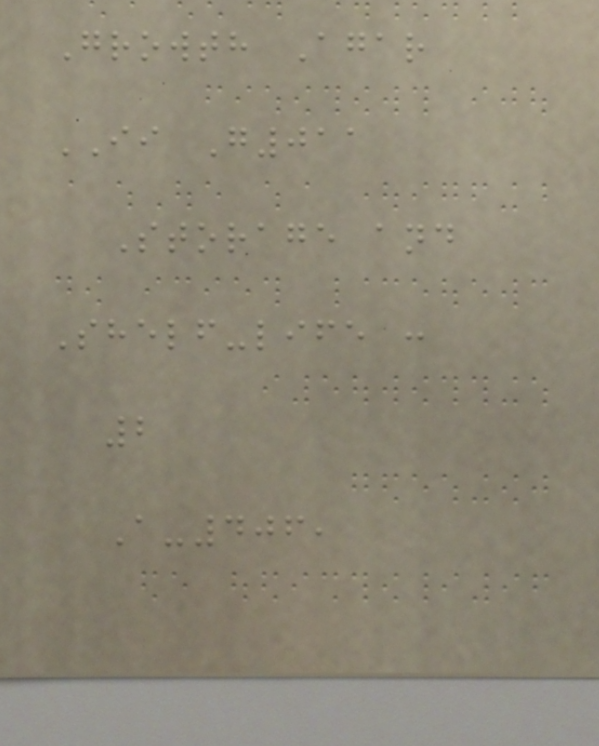Growth Agar
II G011
Storage and
Shelf-life :
2
A-406,
